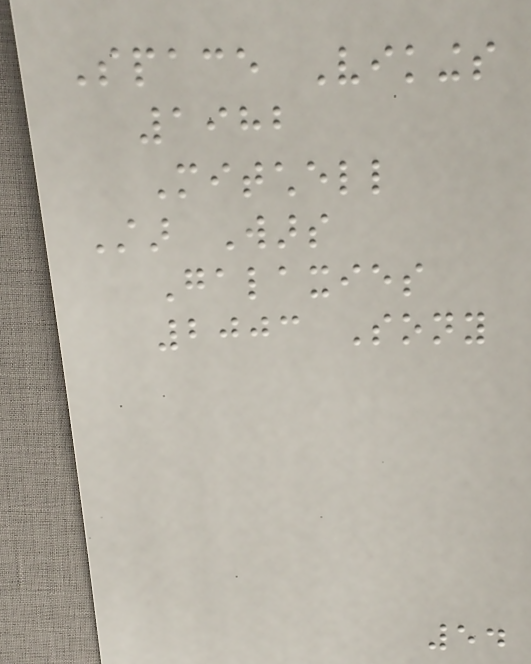Space Vikings
1982
Mitchell
Star Wars
Galaxies
2003 Sony
54
